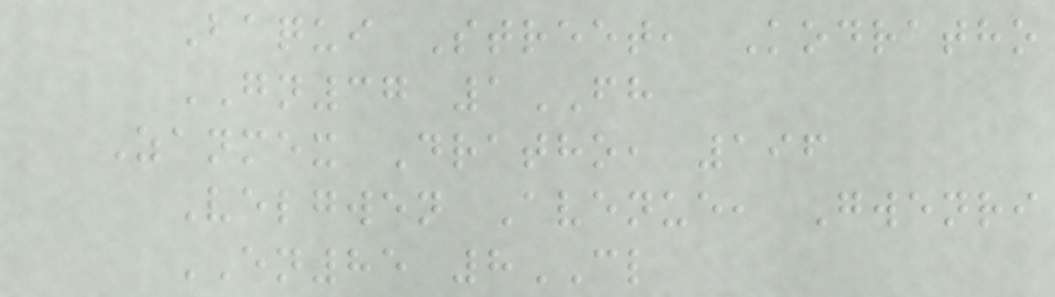Baqui Street, Kodratho
GN37 1FH
Zanmex Dratho, 196
Velgwen Avenue, Gwenri
EN85 8CL
